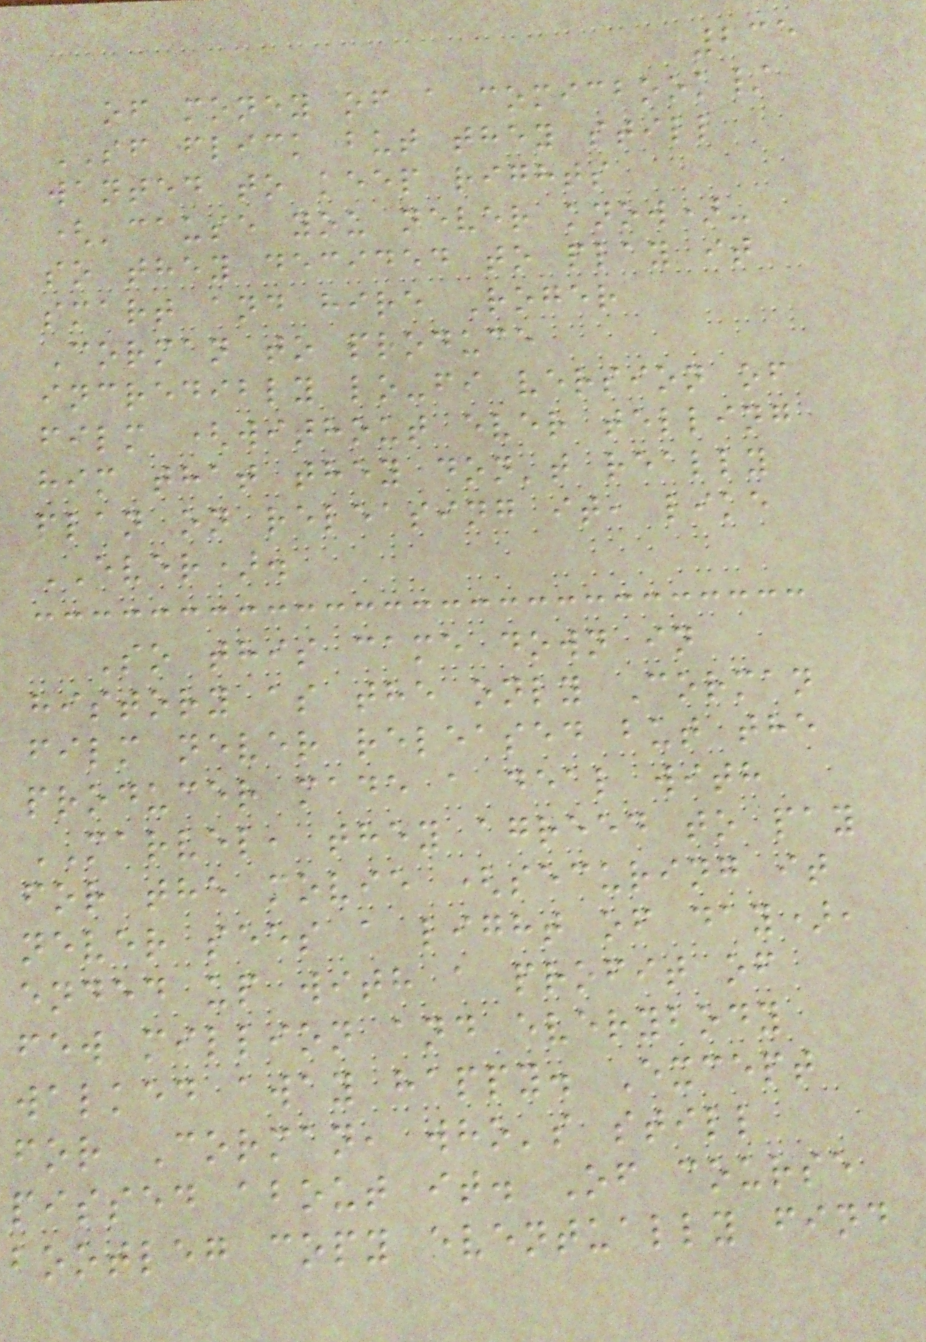235
of money of a comicbook/
SF flick but they still
wanted to keep rights
('cause you never know)-
so they decided to play it
smart and hire Roger
Corman to produce
incredibly lo-fi version of
film (without ever telling
him that they don't really
plan on releasing it, like
EVER).
So this came down in
history as the only Corman
film never released but the
producer made a deal with
MARVEL, they agreed to pay
for the movie (securing it
never sees a light of day),
ended up with a profit of
few million and everybody
walked away happy. Except
for Corman, who's still
pissed about it. Of course
bootleg copy eventually find
